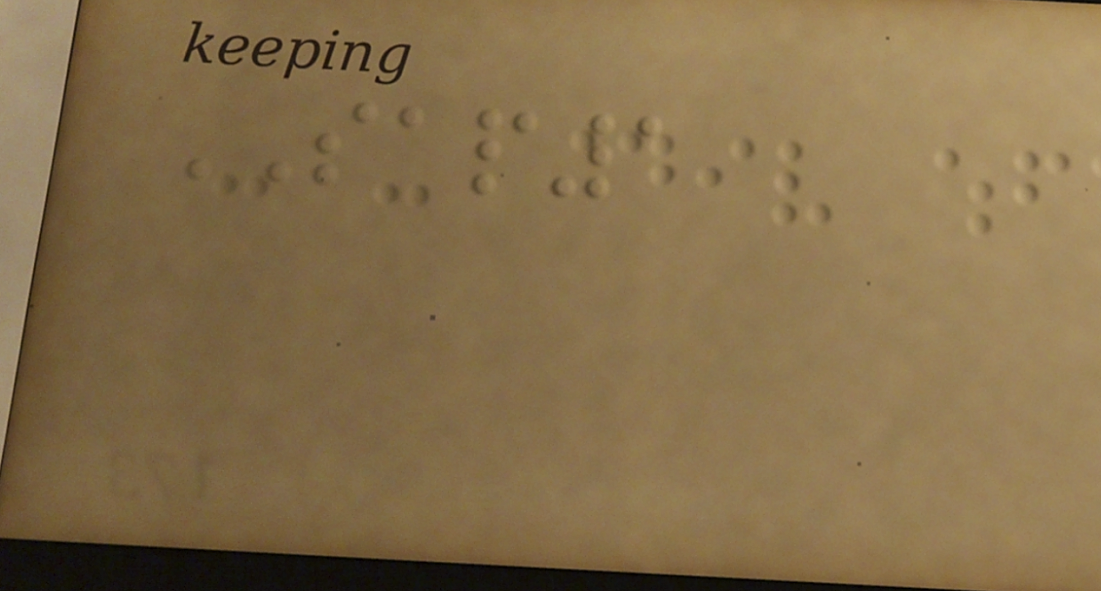SAP1
